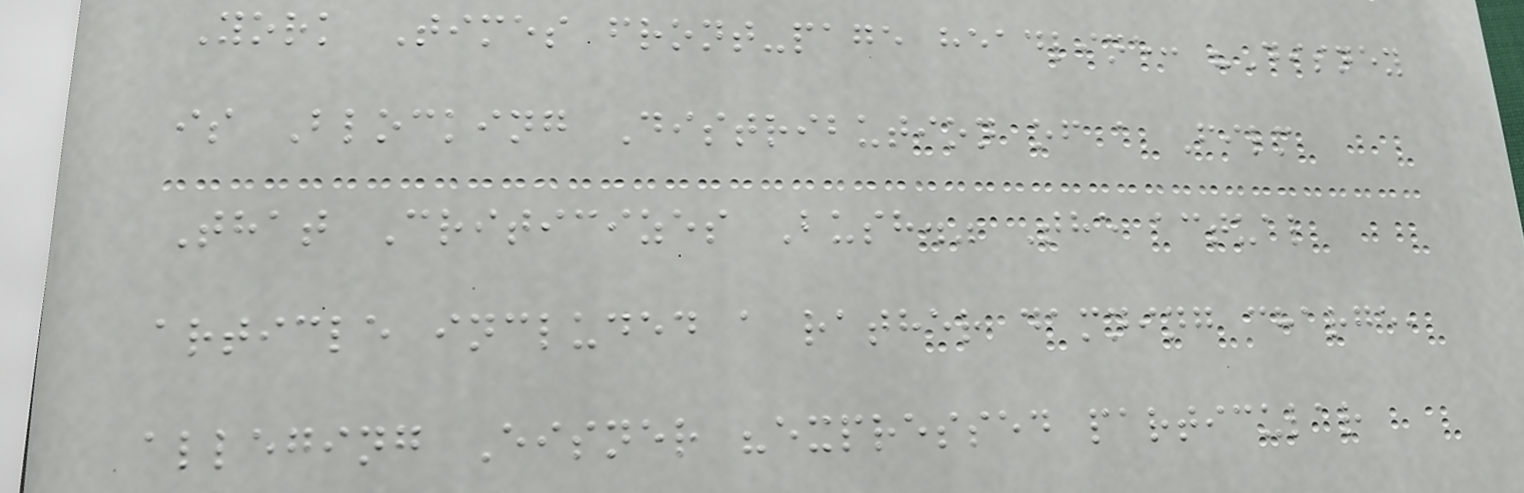York Times front-page headline: "Disney
is Blocking Distribution of a Film
That Criticizes Bush." The actual
article included a rather damning charge,
alleging Eisner "expressed particular
